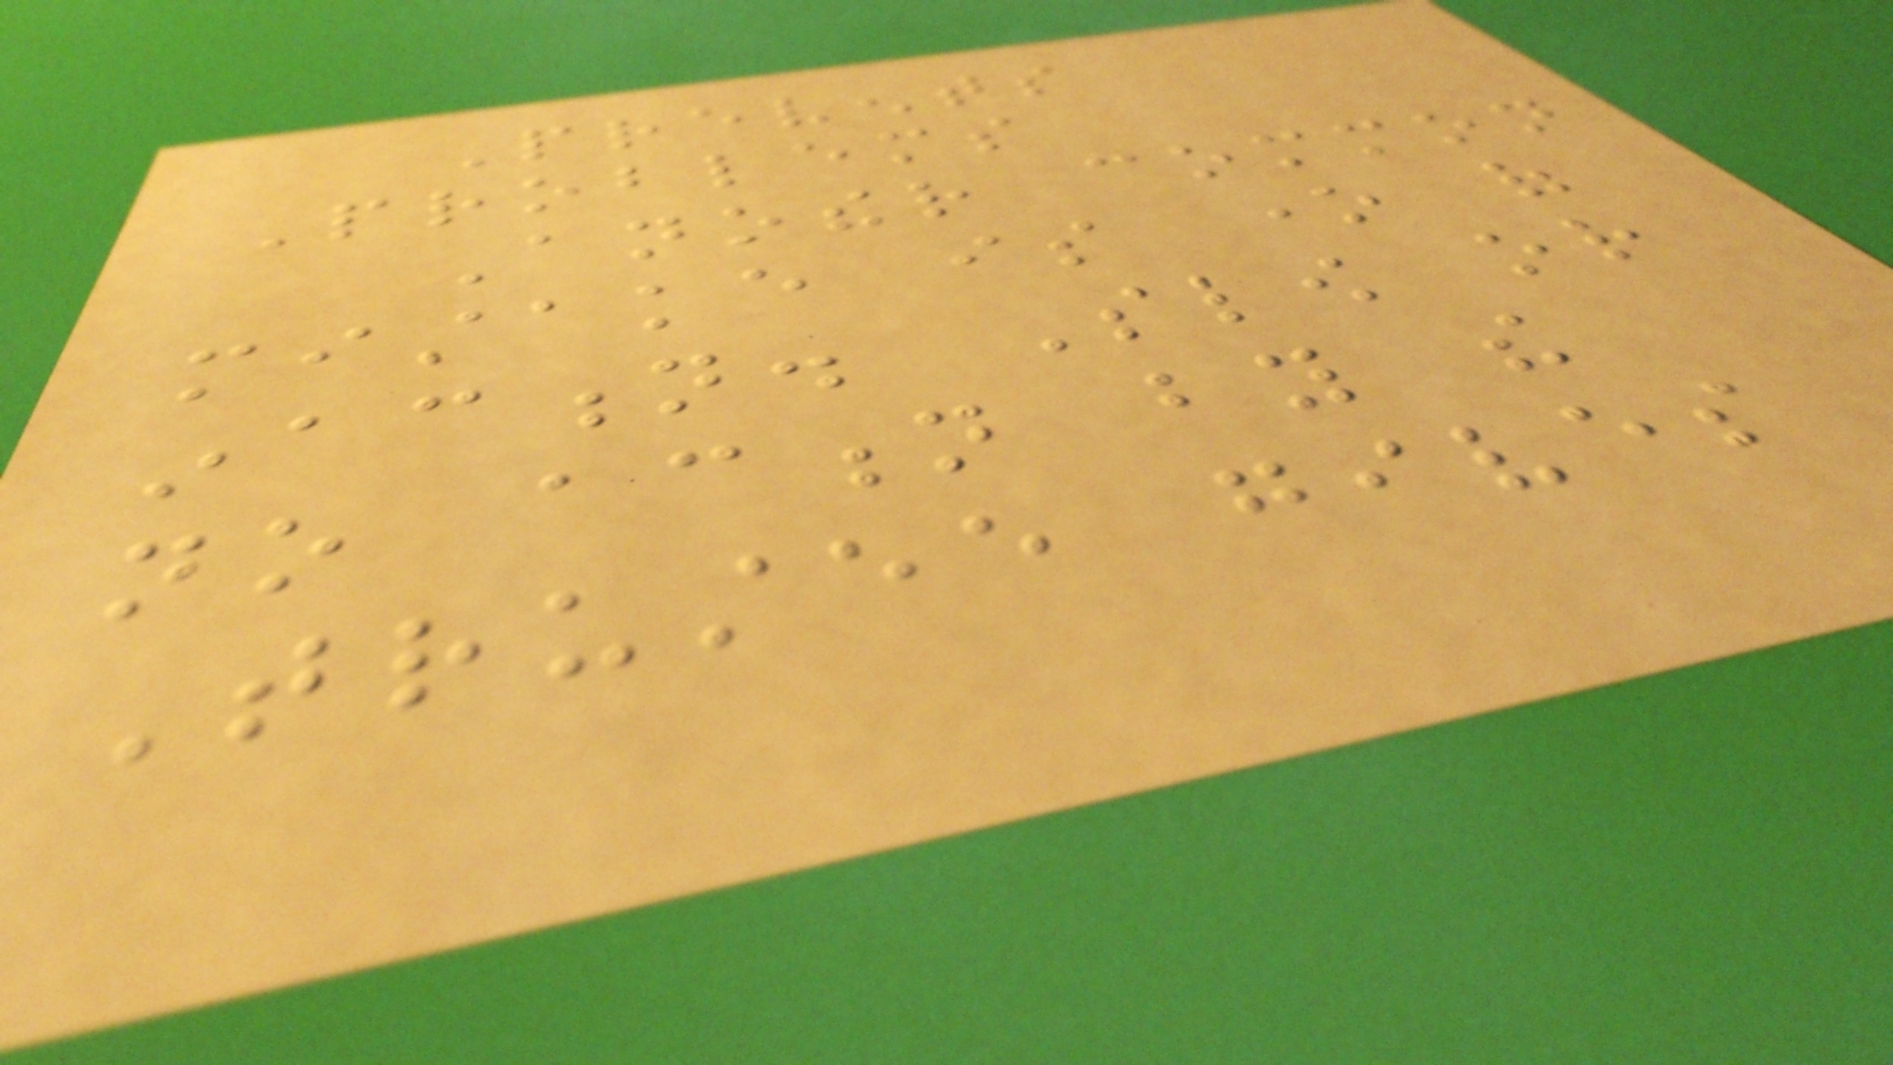Prevents
Problems
Another common
mistake is one of
inaction. Slow or
no action by the
Trustee gives
